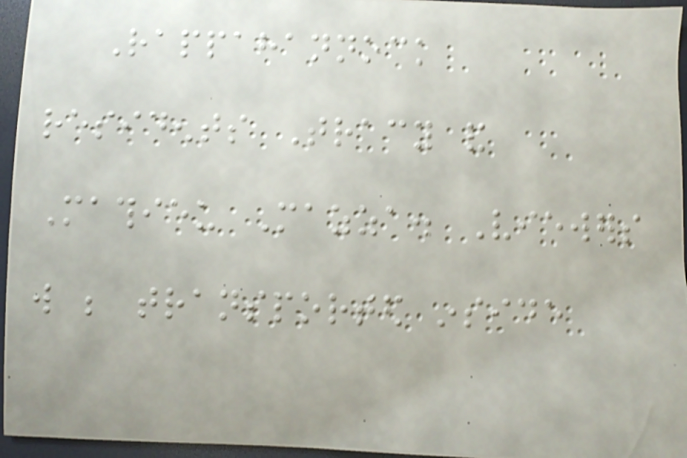Rappahannock
residents Tracy and
Mathieu Mazza. Viewers
will be transported inside
